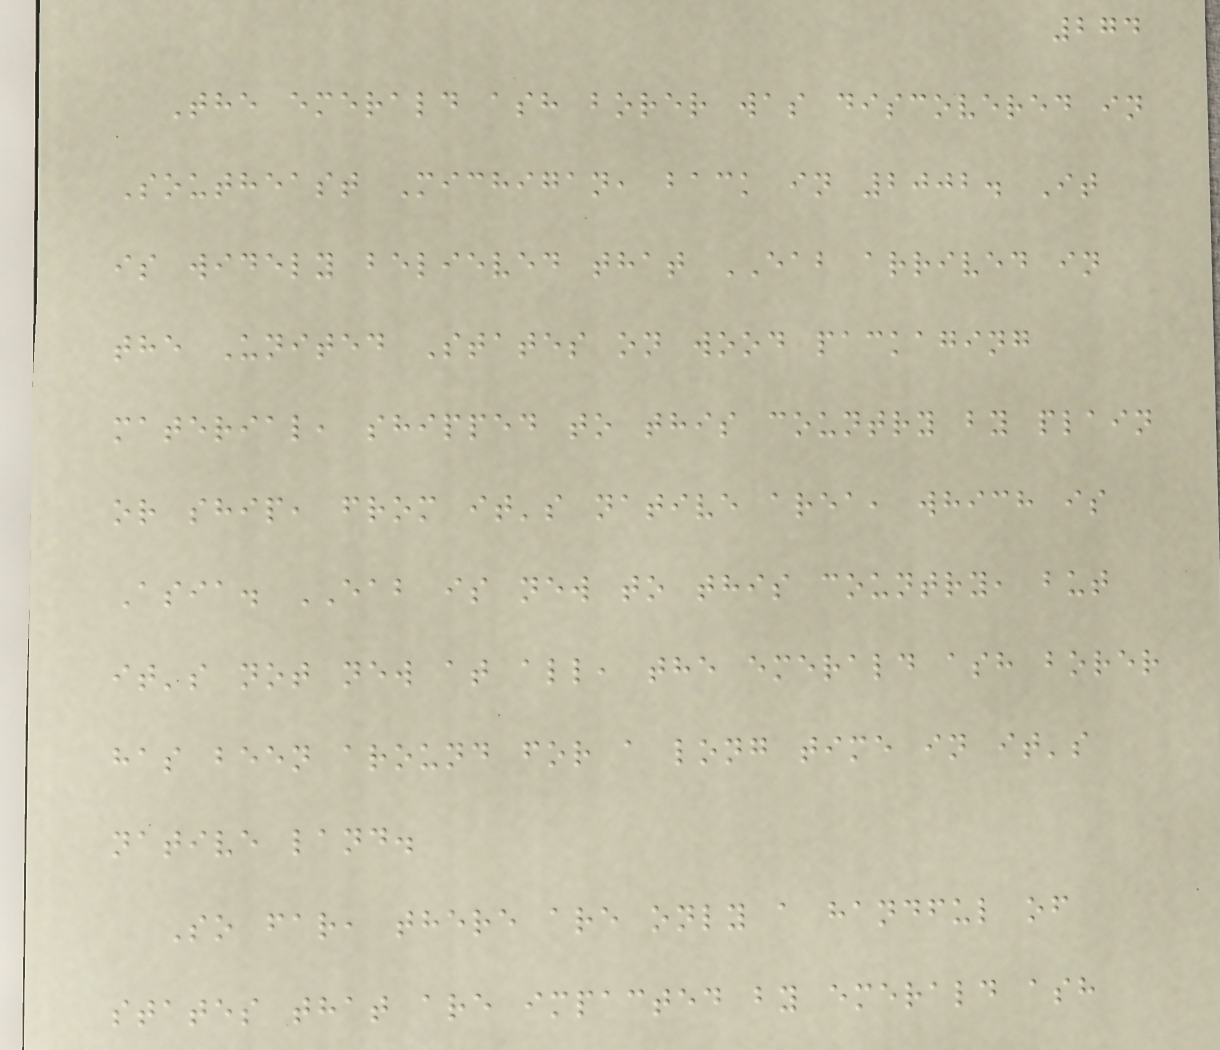274
The emerald ash borer was discovered in
Southeast Michigan, back in 2002. It
is widely believed that EAB arrived in
the United States on wood packaging
material, shipped to this country by plain
or ship, from it's native area, which is
Asia. EAB is new to this country, but
it's not new at all, the emerald ash borer
has been around for a long time in it's
native land.
So far, there are only a handful of
states that are impacted by emerald ash
